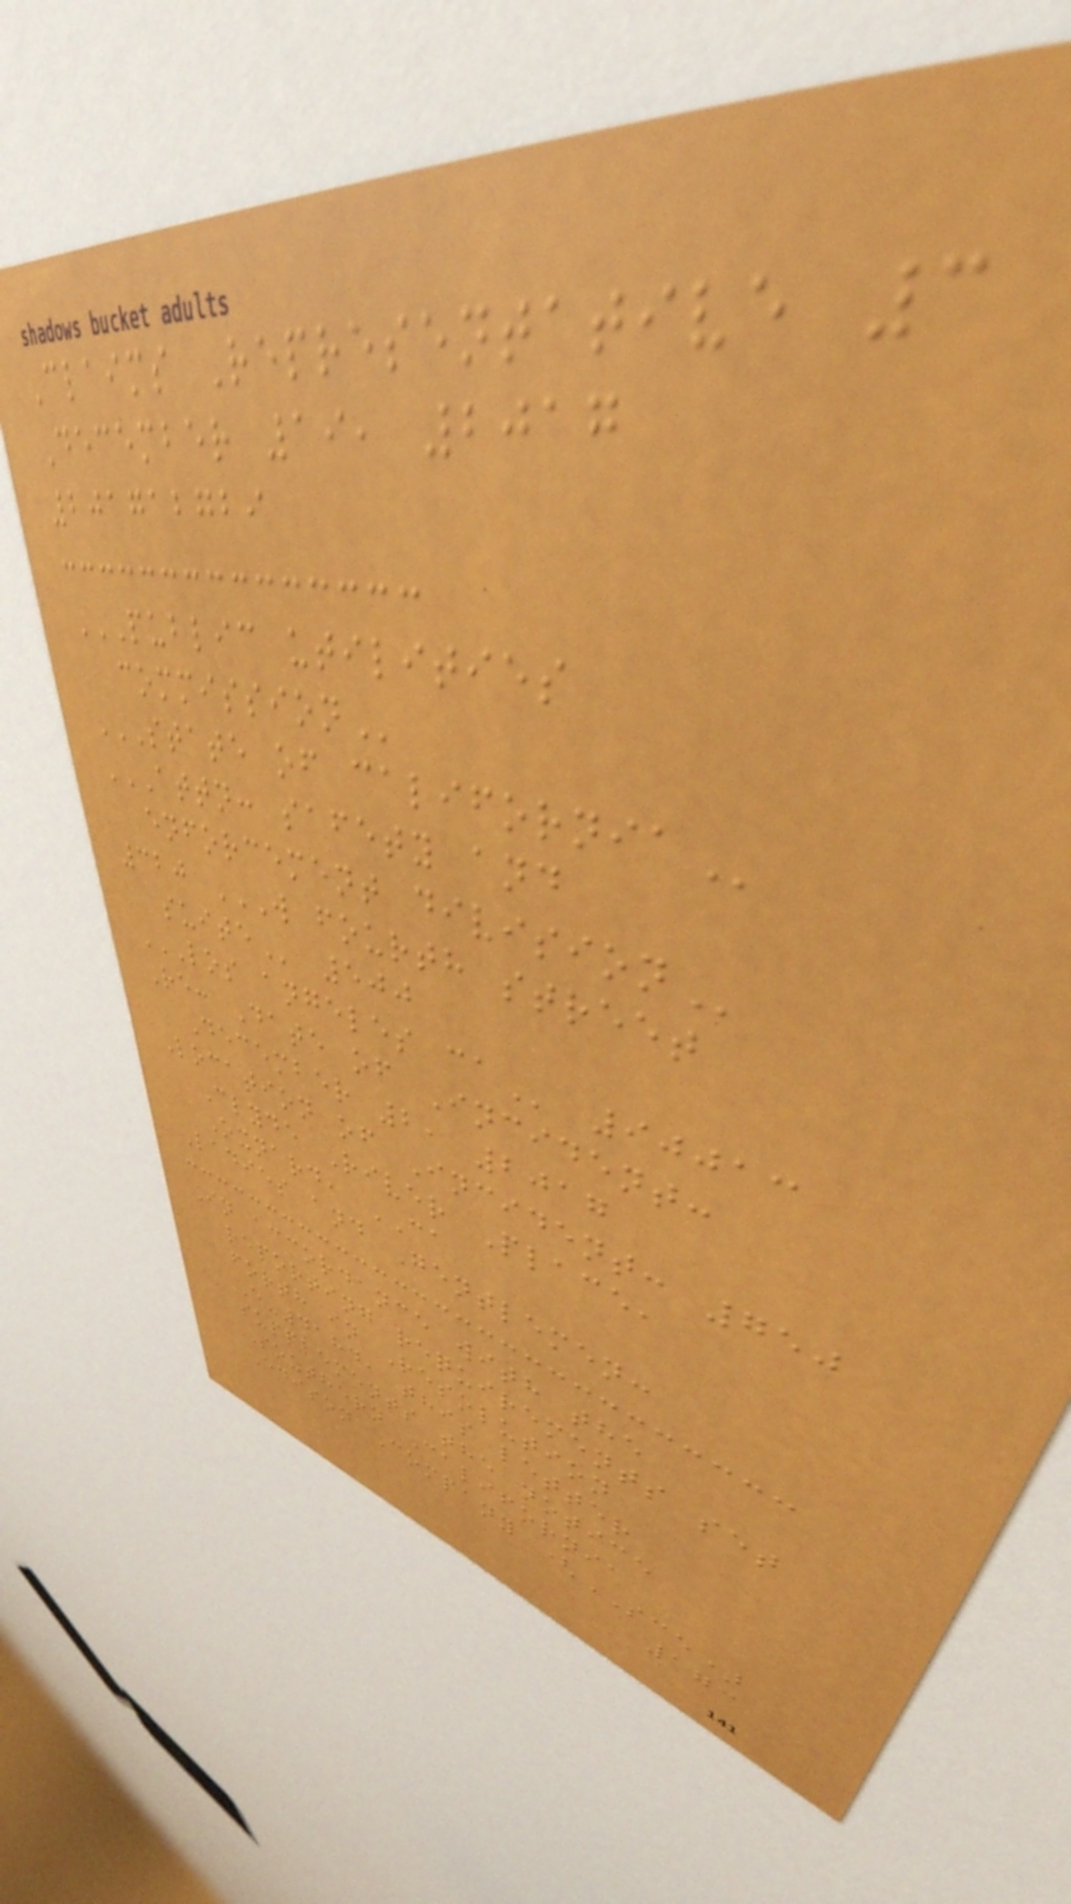Claims Representative 3
December 19, 2017
201712729
PUBLIC UTILITIES
COMMISSION
STATE OF CALIFORNIA
ATTN: SAFETY AND
ENFORCEMENT DIVISION
320 W FOURTH STREET
SUITE 500
LOS ANGELES CA 90013
Re: Date of Incident:
December 2, 2017
Location of Incident: 750
Clyde River Place,
Oxnard, CA
Ladies and Gentlemen:
In accordance with the
reporting requirements set
forth in Resolution
E-4184, this letter
supplements the notice
Southern California
Edison Company (SCE)
173
